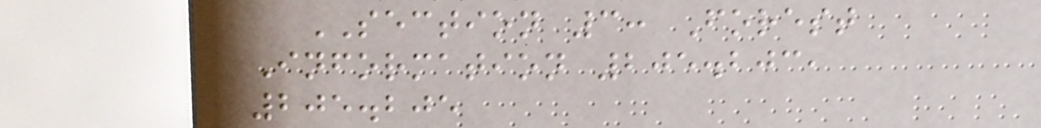SECTION 3: Forest
Information 205.203,
205.205
